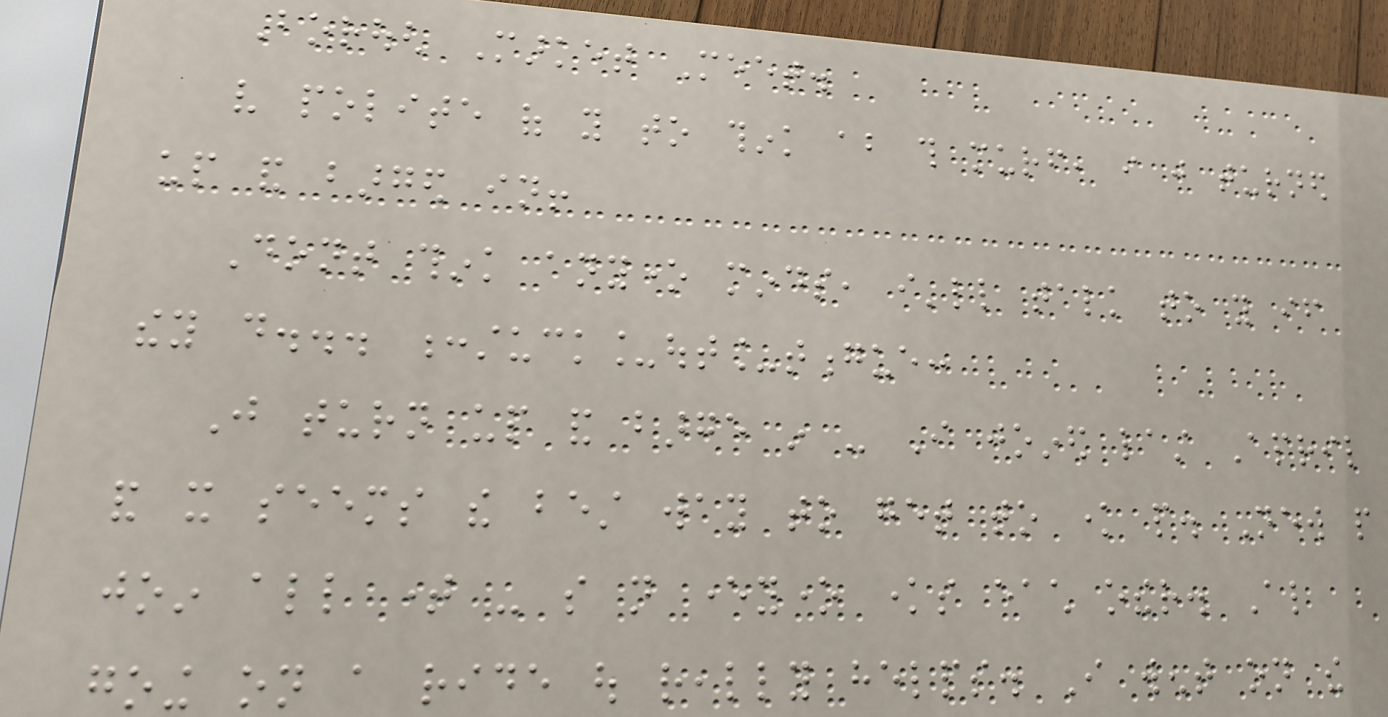Borough Market Meet.
very polite of you to think about this murf, i just turned
up and barged in!
Dont think anyone minds, i'll talk to you if
they do... :stuck_out_tongue:
Just turn up and barge in - I joined last April
and it seems the best way to get to know people. New people
join all time - so not everyone knows each other. Also
going on a ride out really helps. I went on the
